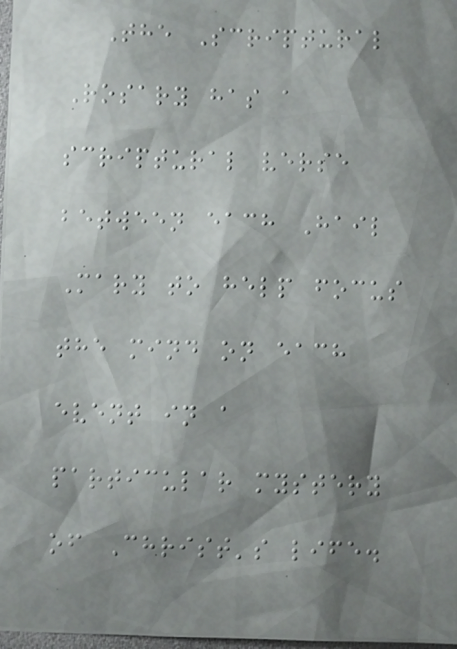The Scriptural
Rosary has a
scriptural verse
between each Hail
Mary to help focus
the mind on each
event in a
particular mystery
of Christ's life.
